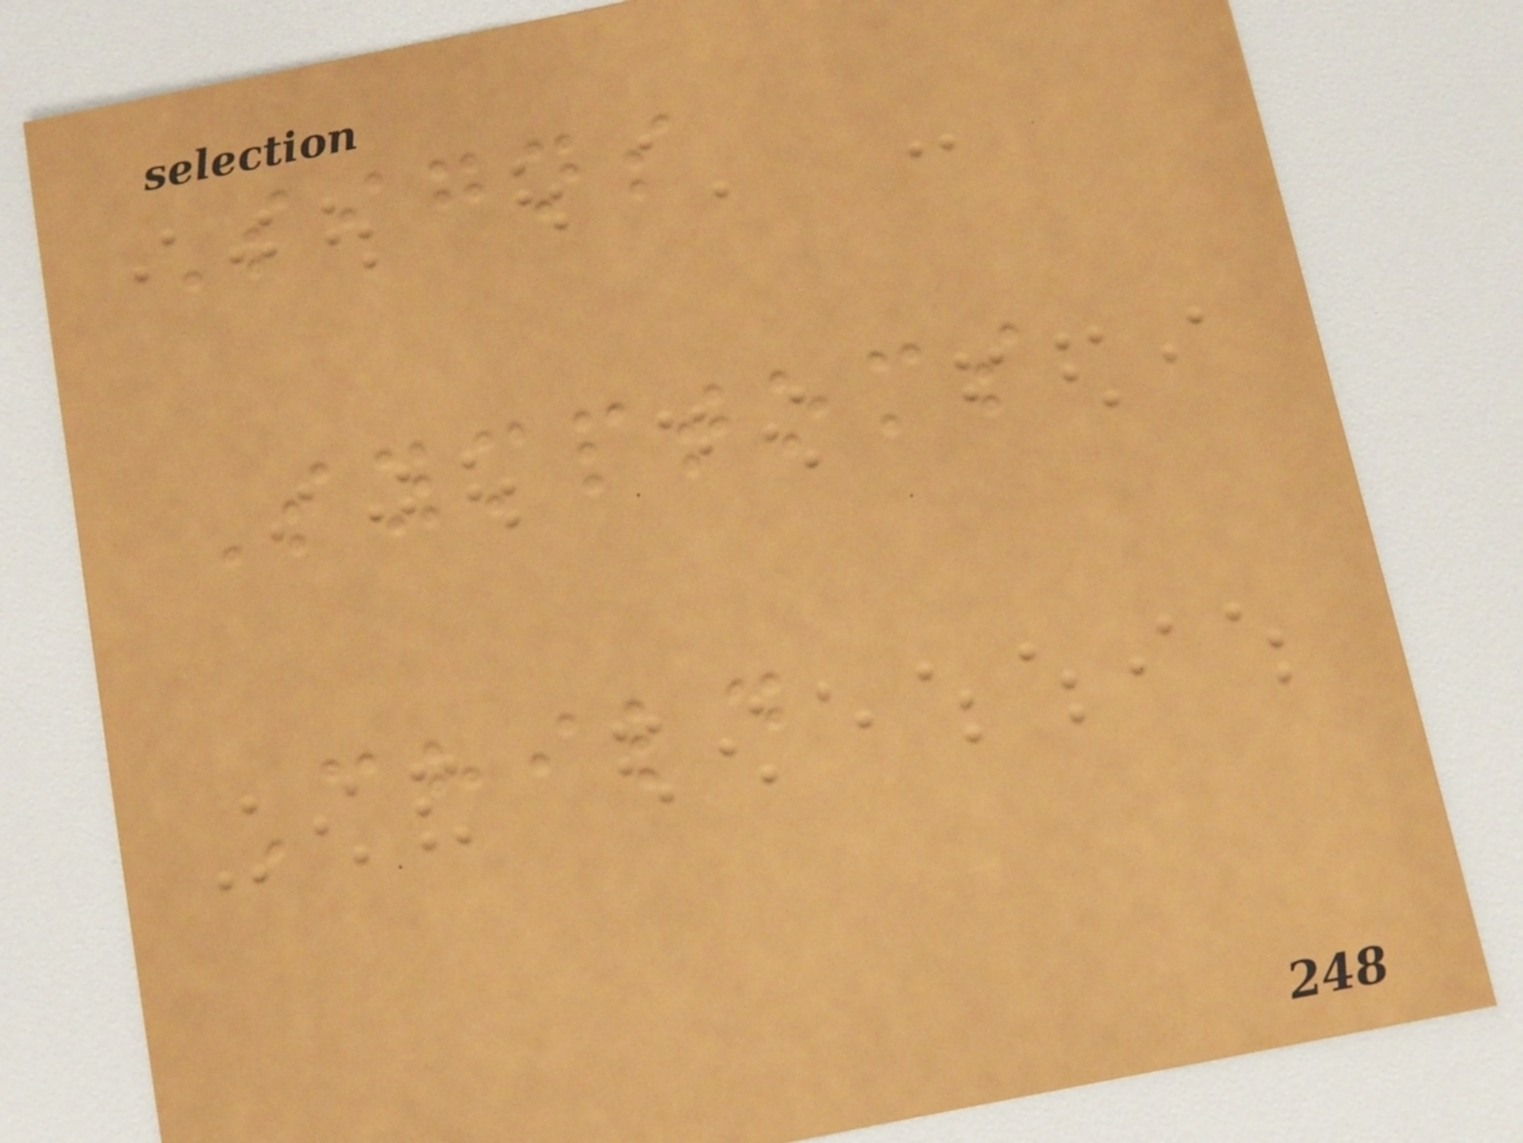Signs
Symptoms
Child
